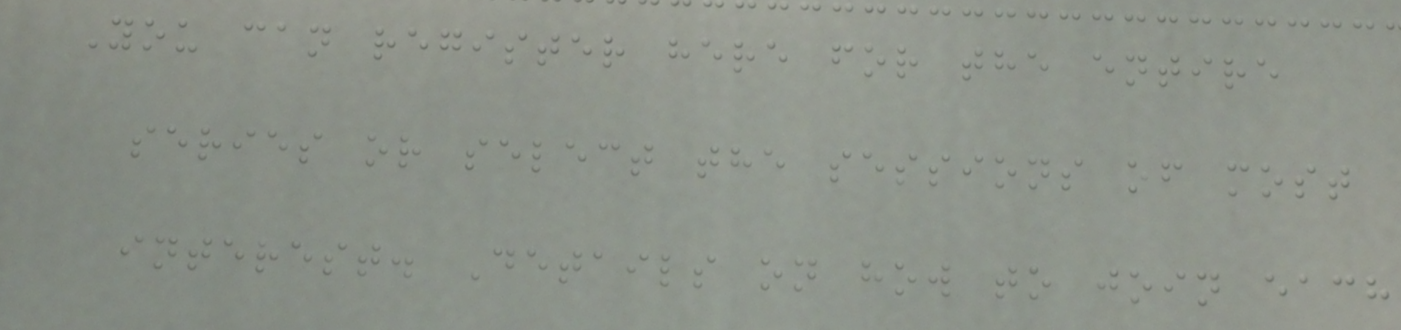You can register here for the entire
series or select the sessions of most
interest. Details on how to join each
